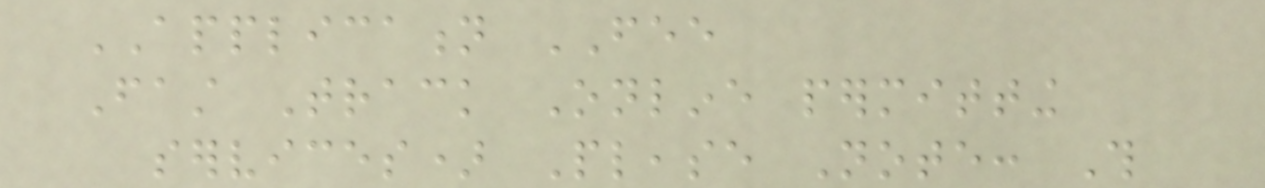APPLICATION FEE
Fast Track Online permitting
services) Please Note: This
